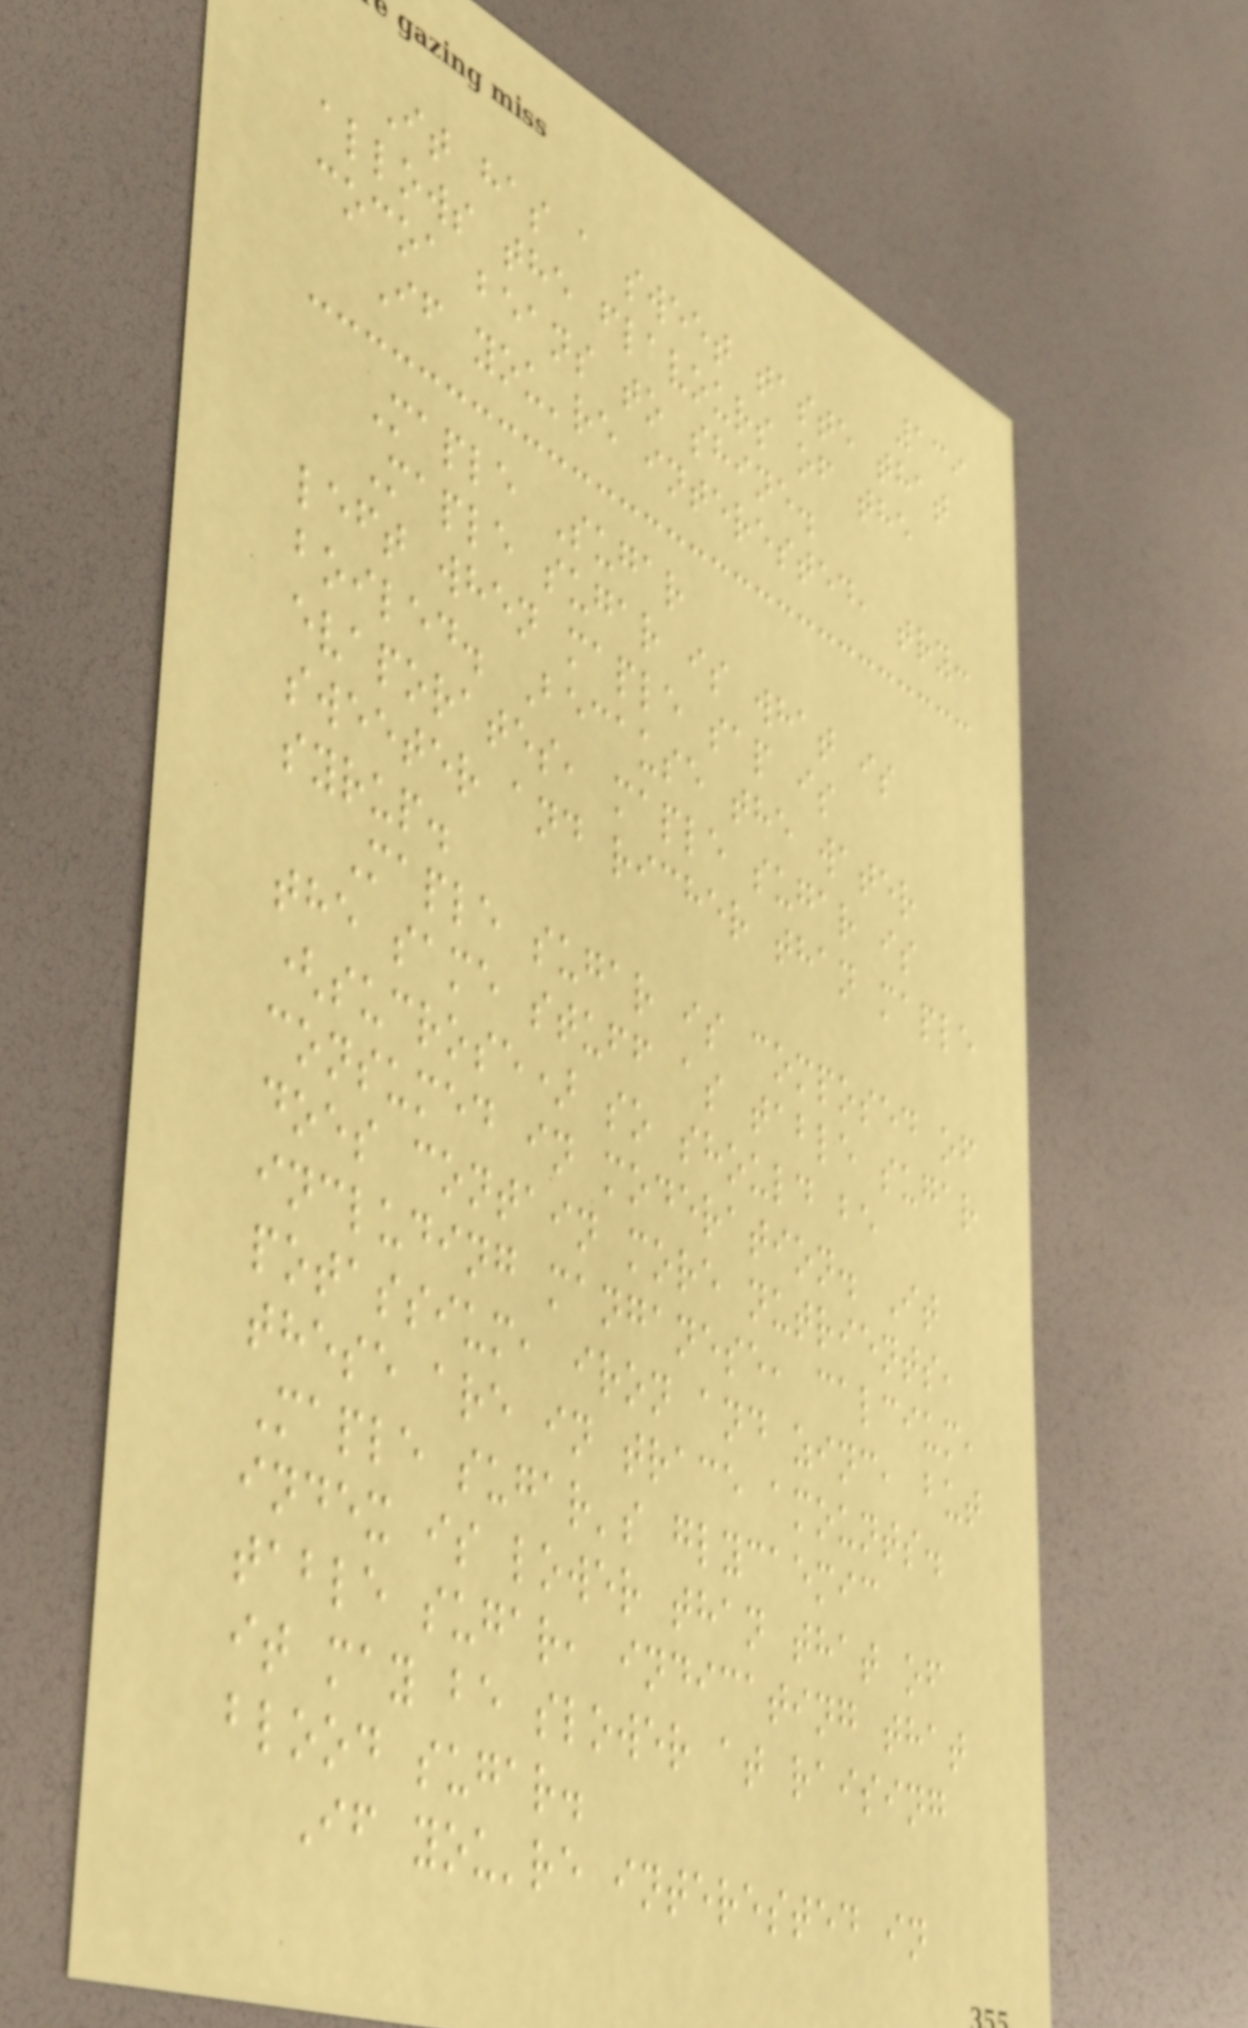139
It has a sweet taste that
allows the flavours of the
cocoa beans to shine.
If you're interested, try:
Maple Sugar
Maple sugar is what is
left when maple sap is
boiled. Because the water
evaporates, maple sugar is
sweeter and richer than maple
syrup.
Maple sugar is composed of
the same stuff as table sugar
(sucrose) so should be
consumed in moderation. It
does contain more nutrients,
including manganese, calcium,
potassium, iron and zinc, but
these are in trace amounts.
Maple sugar's glycaemic
index is lower than that of
table sugar, indicating that
it may be slower at raising
blood sugar.
If you're interested in
